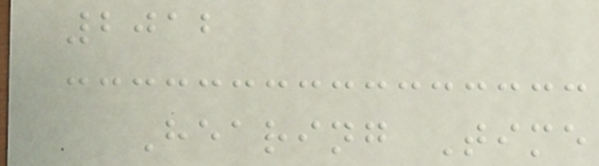2012
Hearing Time
